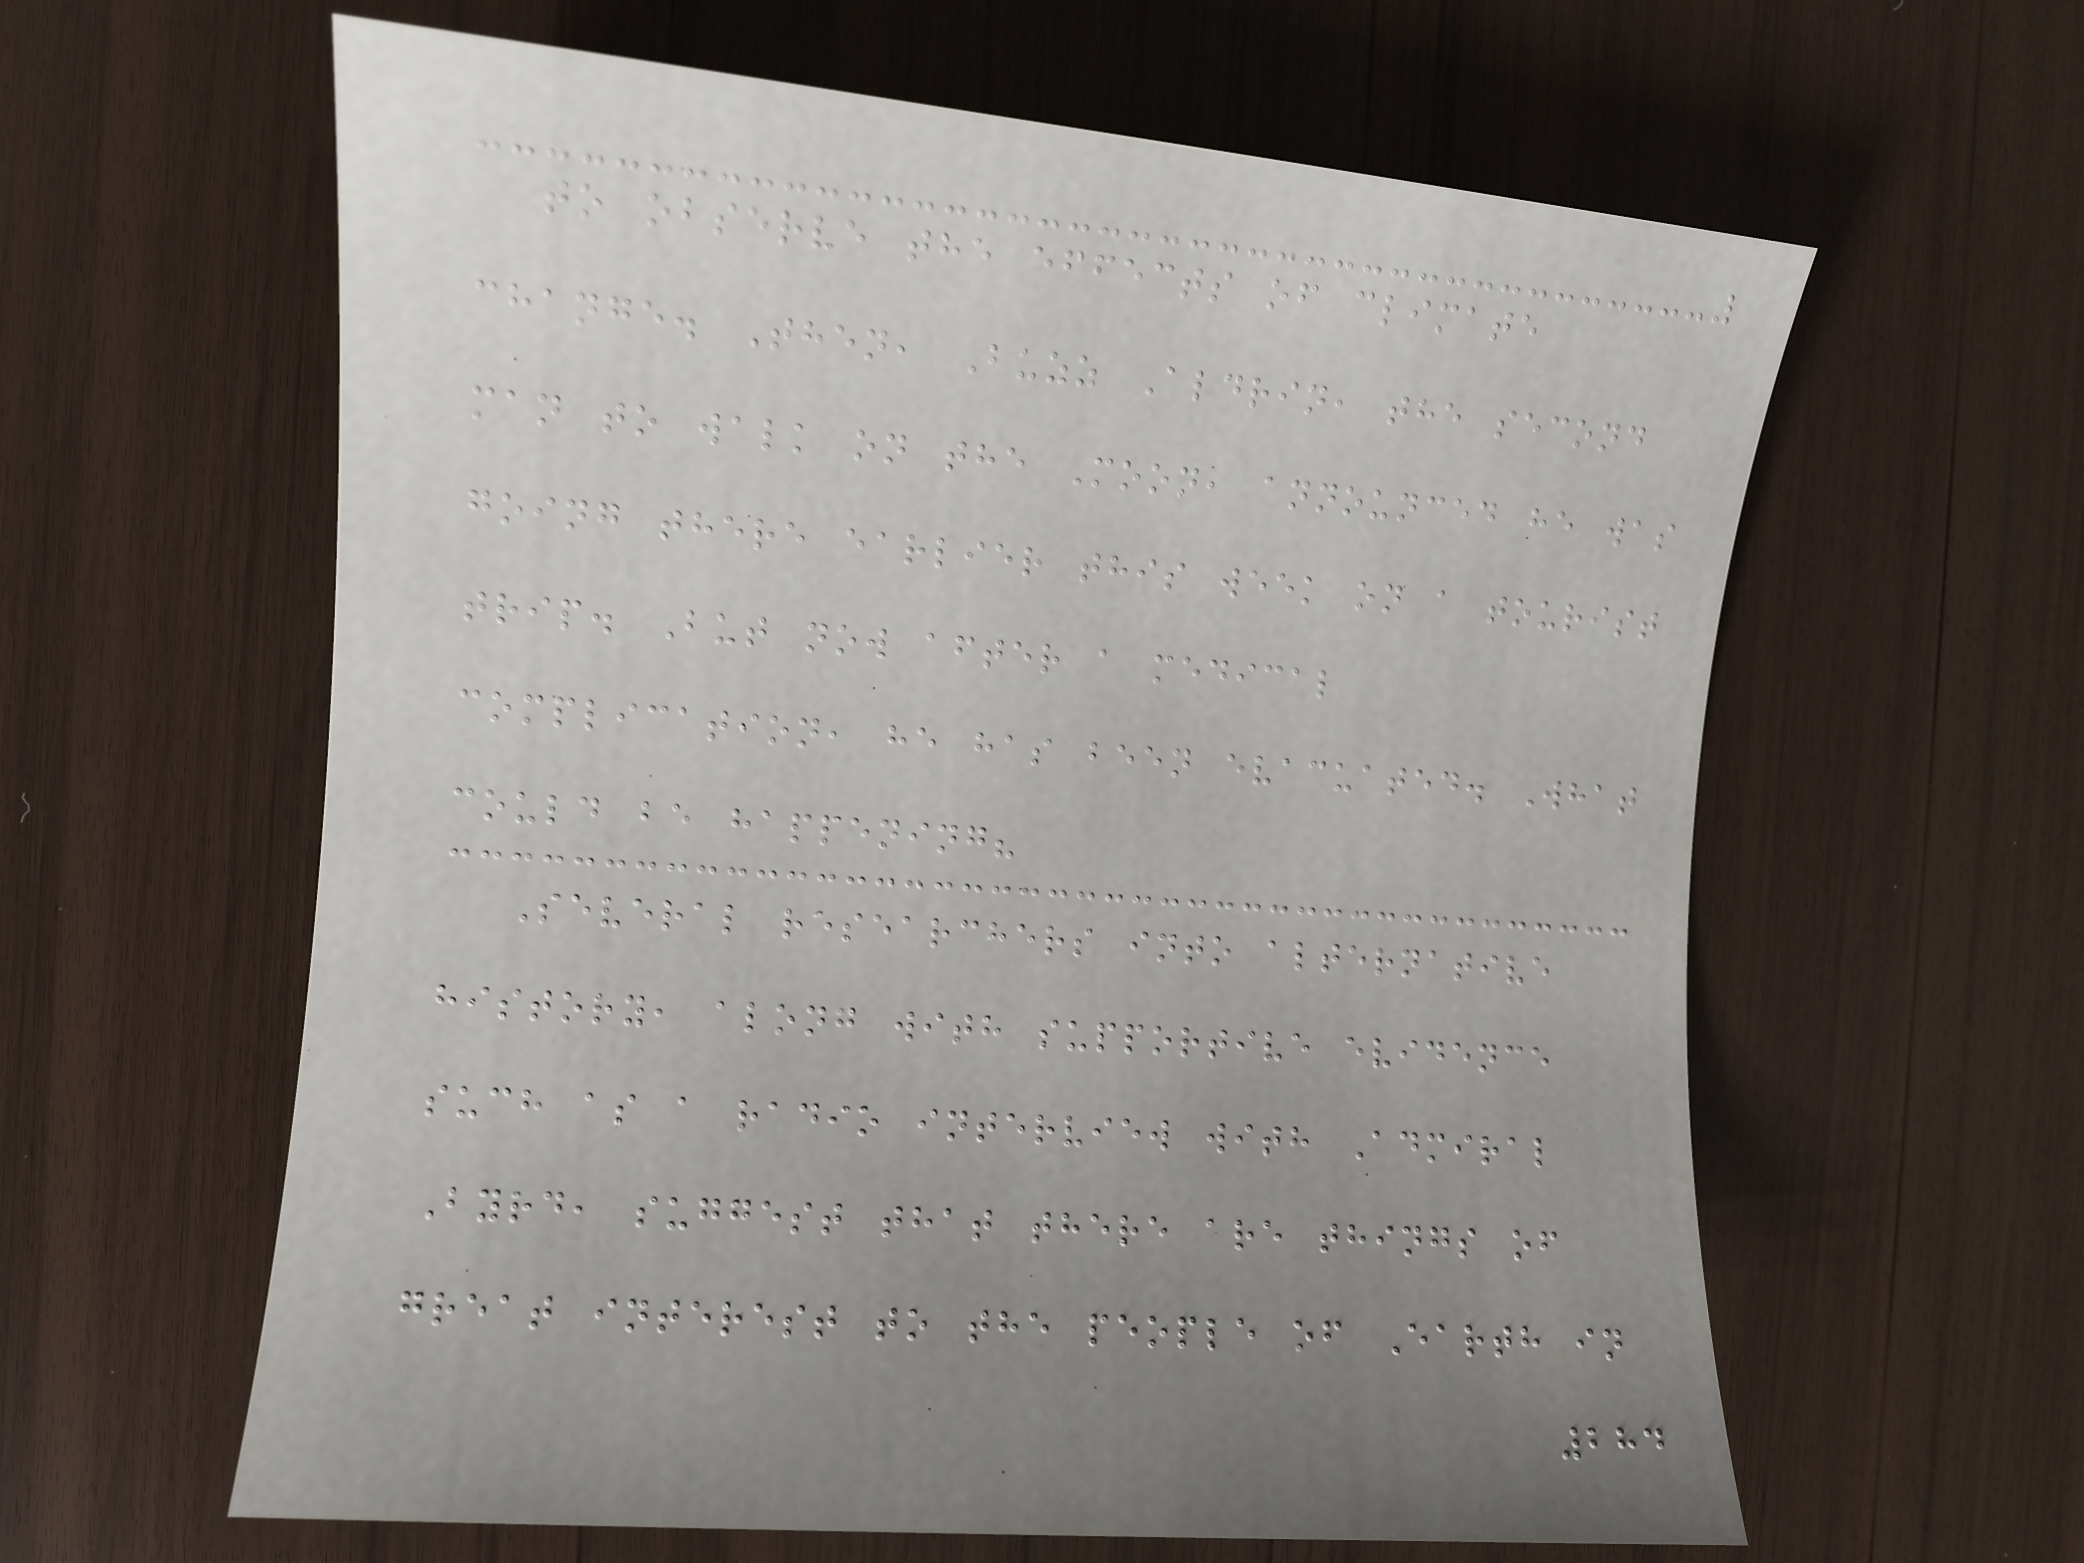to observe the effects of climate
change. Then, Buzz Aldrin, the second
man to walk on the Moon, announced he was
going there earlier this week on a tourist
trip. But now after a medical
complication, he has been evacuated. What
could be happening?
Several researchers into alternative
history, along with supportive evidence
such as a radio interview with Admiral
Byrd, suggest that there are things of
great interest to the people of Earth in
284
